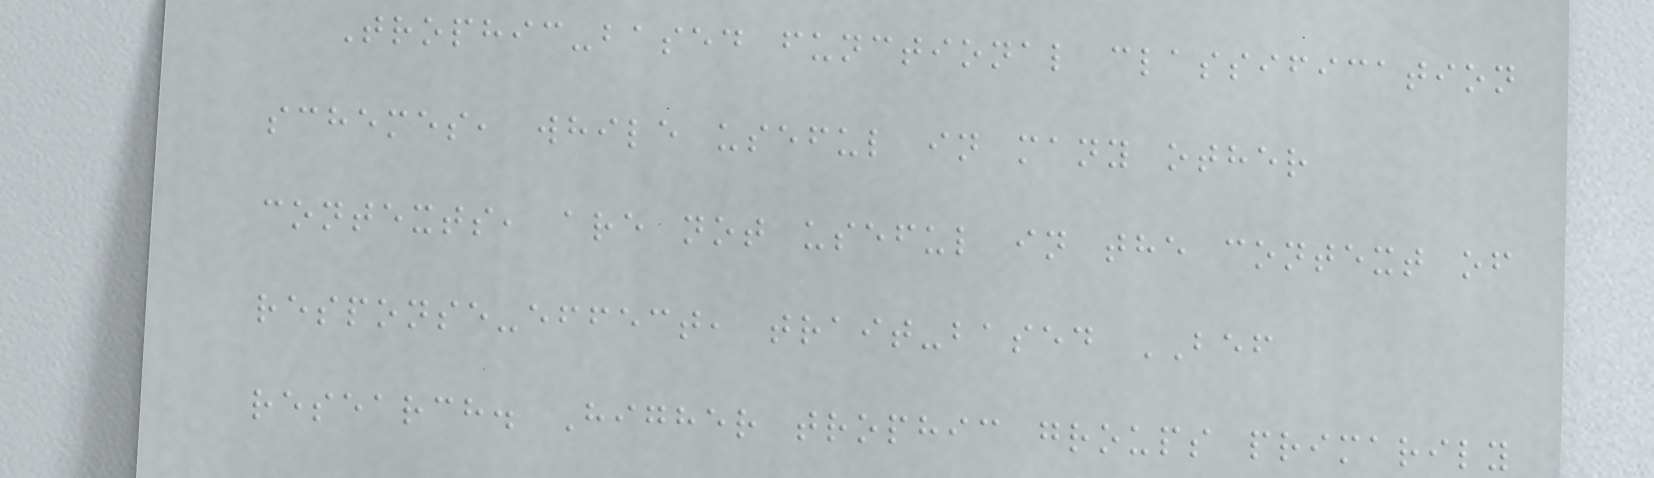Trophic-based functional classification
schemes, while useful in many other
contexts, are not useful in the context of
response-effect, trait-based BEF
research. Higher trophic groups primarily
